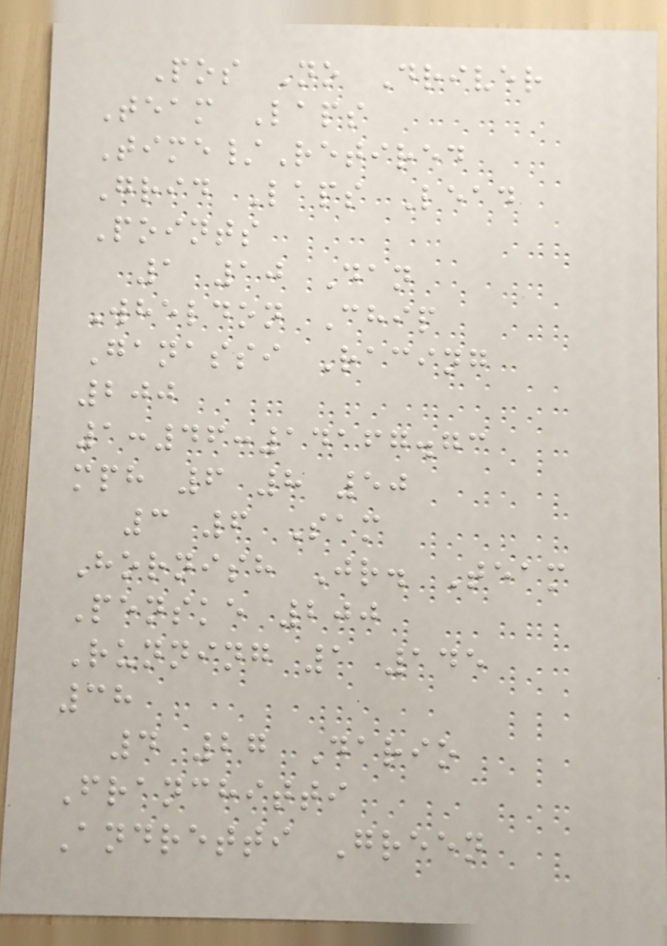Pos No Driver
Team Laps
Time/Retired
Grid Laps Lead
Points
1 10 Dan
Wheldon Chip
Ganassi Racing
200
1:46:14167.73
mph 6 8 50
3 6 Sam
Hornish Jr. Team
Penske 200
Running 1 145
38
4 27 Dario
Franchitti
Andretti Green
